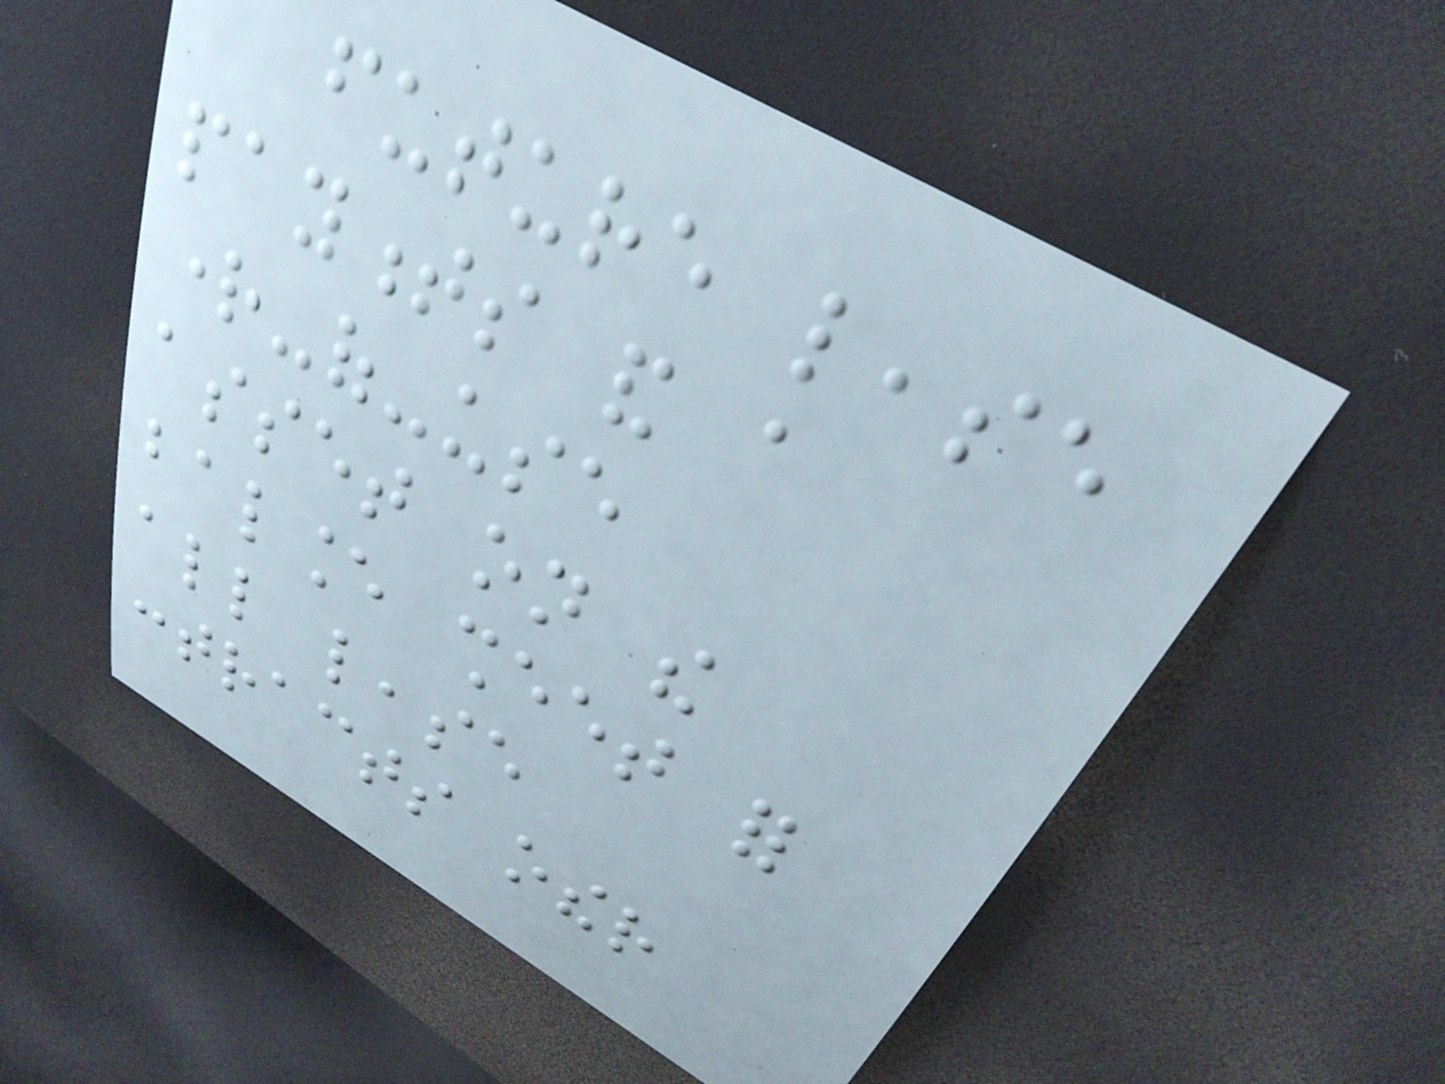future lease
payments and a
right-of-use
asset on the
balance sheet for
all lease
contracts other
